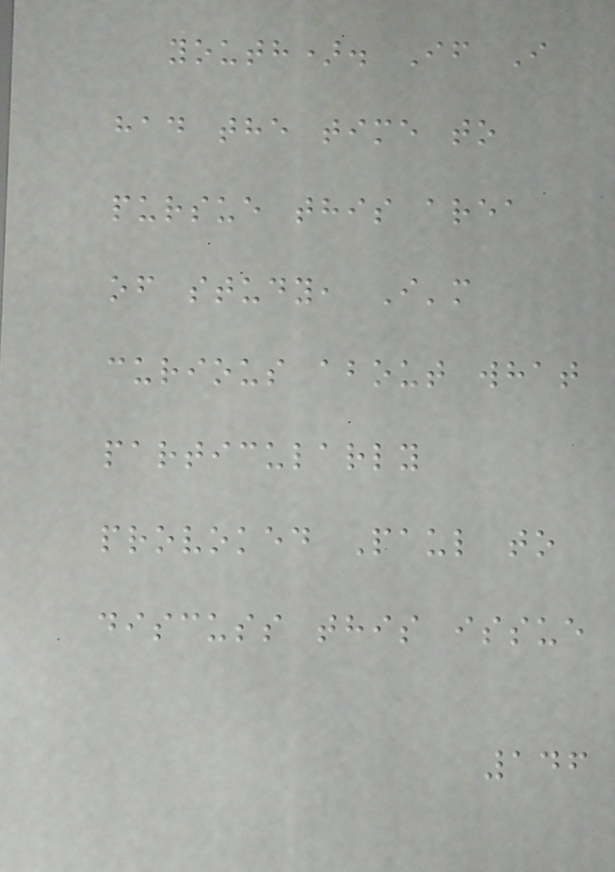youth). If I
had the time to
pursue this area
of study, I'm
curious about what
particularly
provoked Paul to
discuss this issue
146
